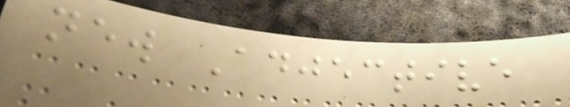new Adjective
